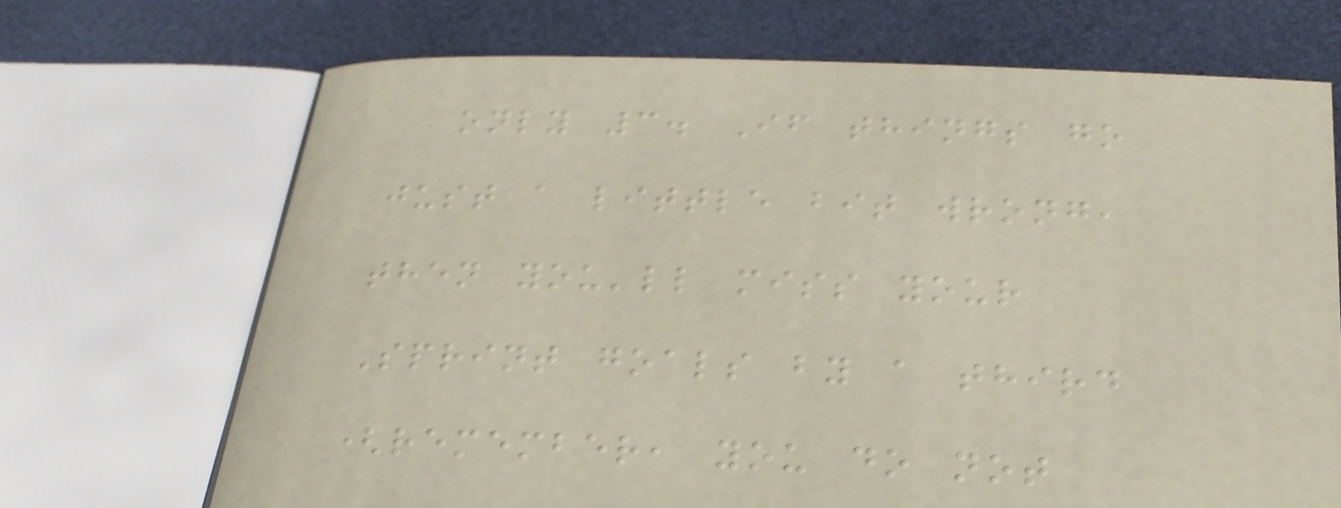only 3. If things go
just a little bit wrong,
then you'll miss your
Sprint goals by a third
(remember, you do not
